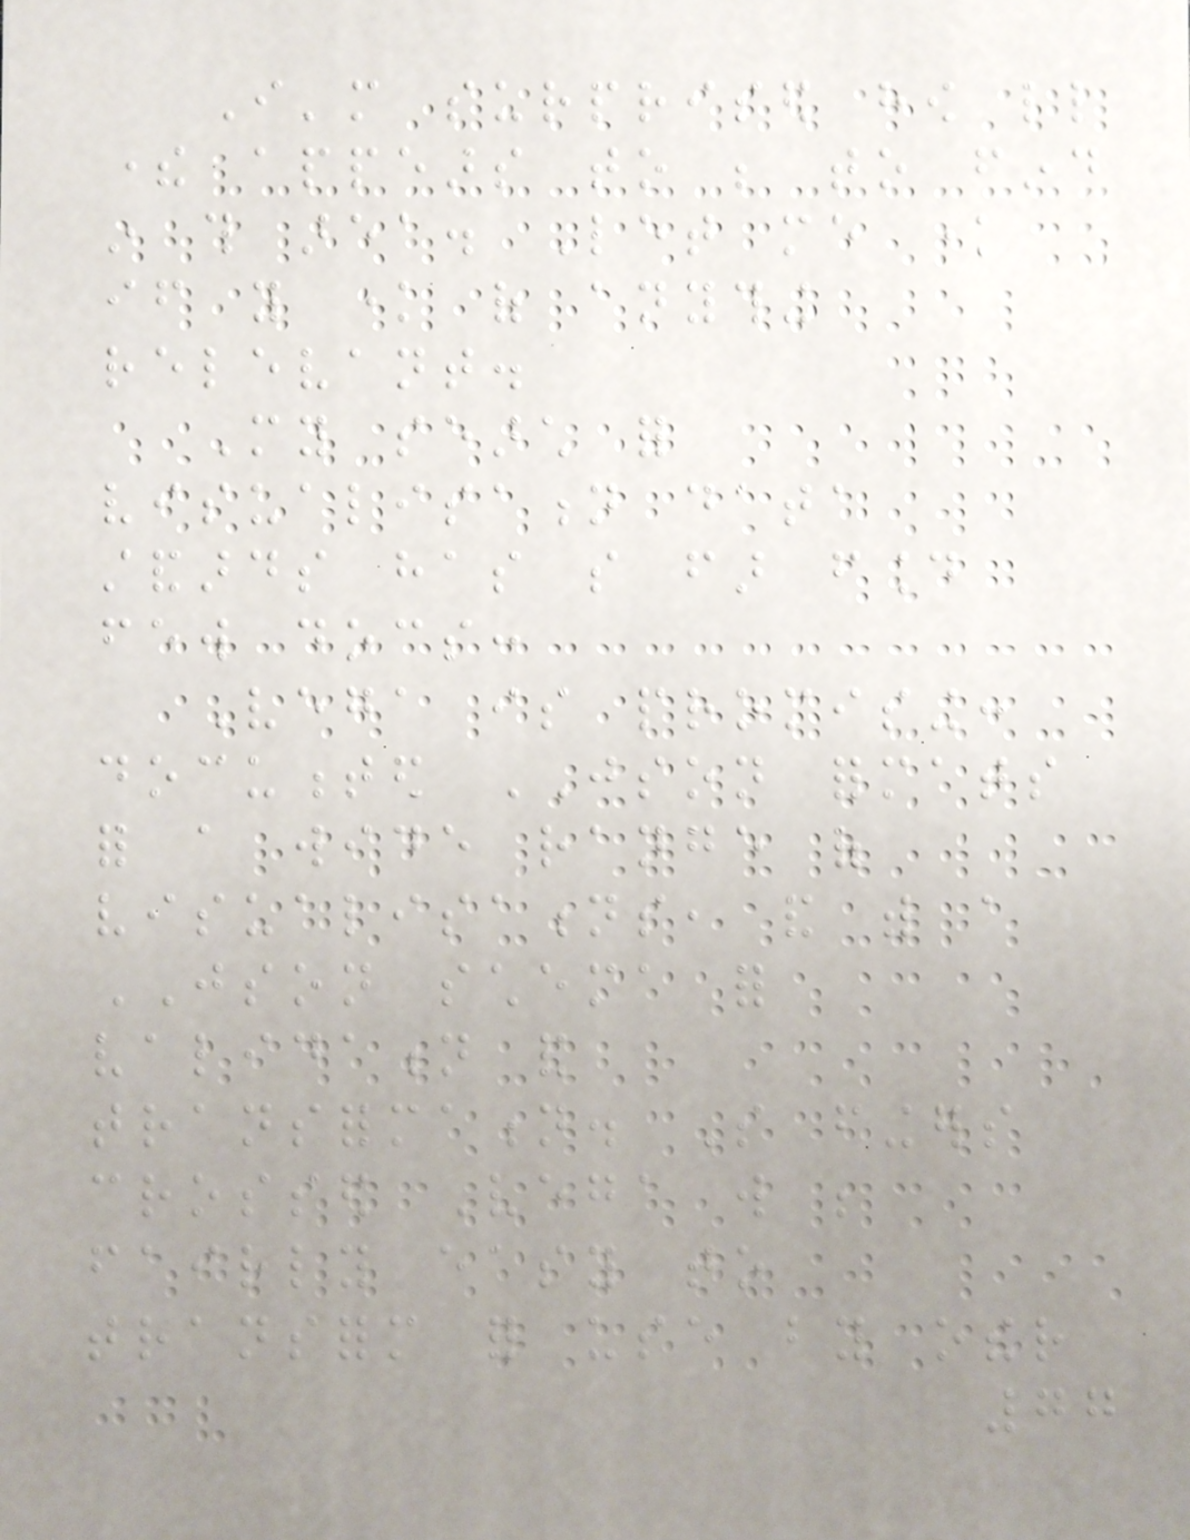I'm surprised how little
there appears to be to find
in this area. Let me know
if you know of anything
relevant.
My search for
visualisation data
standards has so far found
few docs:
Vega is promising:
documented JSON formats
for a wide range of
visualisations, and with a
JSON schema for
validation and
transformation. So fingers
crossed Vega will be
fairly easy to
transform for use by other
77
